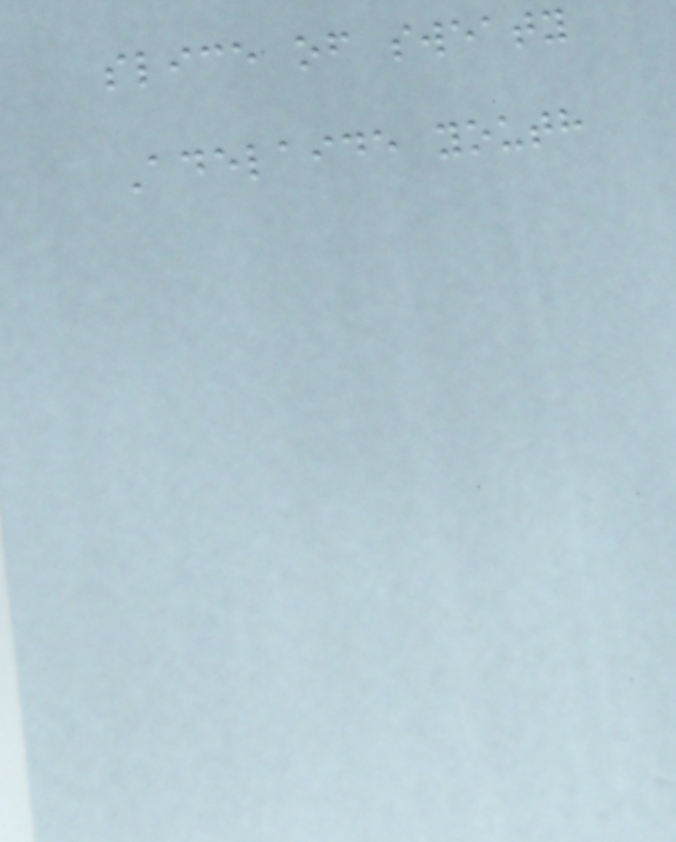slice of sweaty
Adelaide youth
